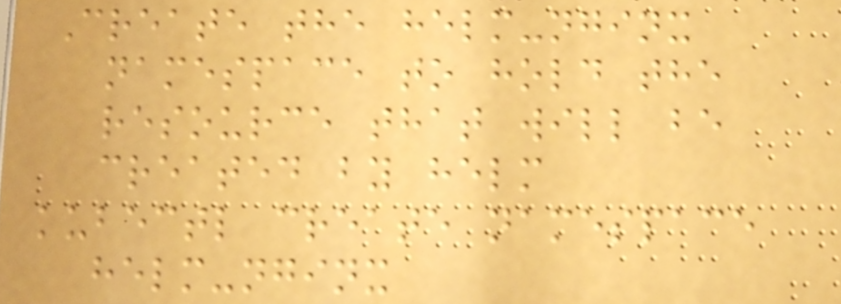Create the helm-nginx
namespace to hold the
resource that will be
created by helm
kubectl create namespace
helm-nginx
